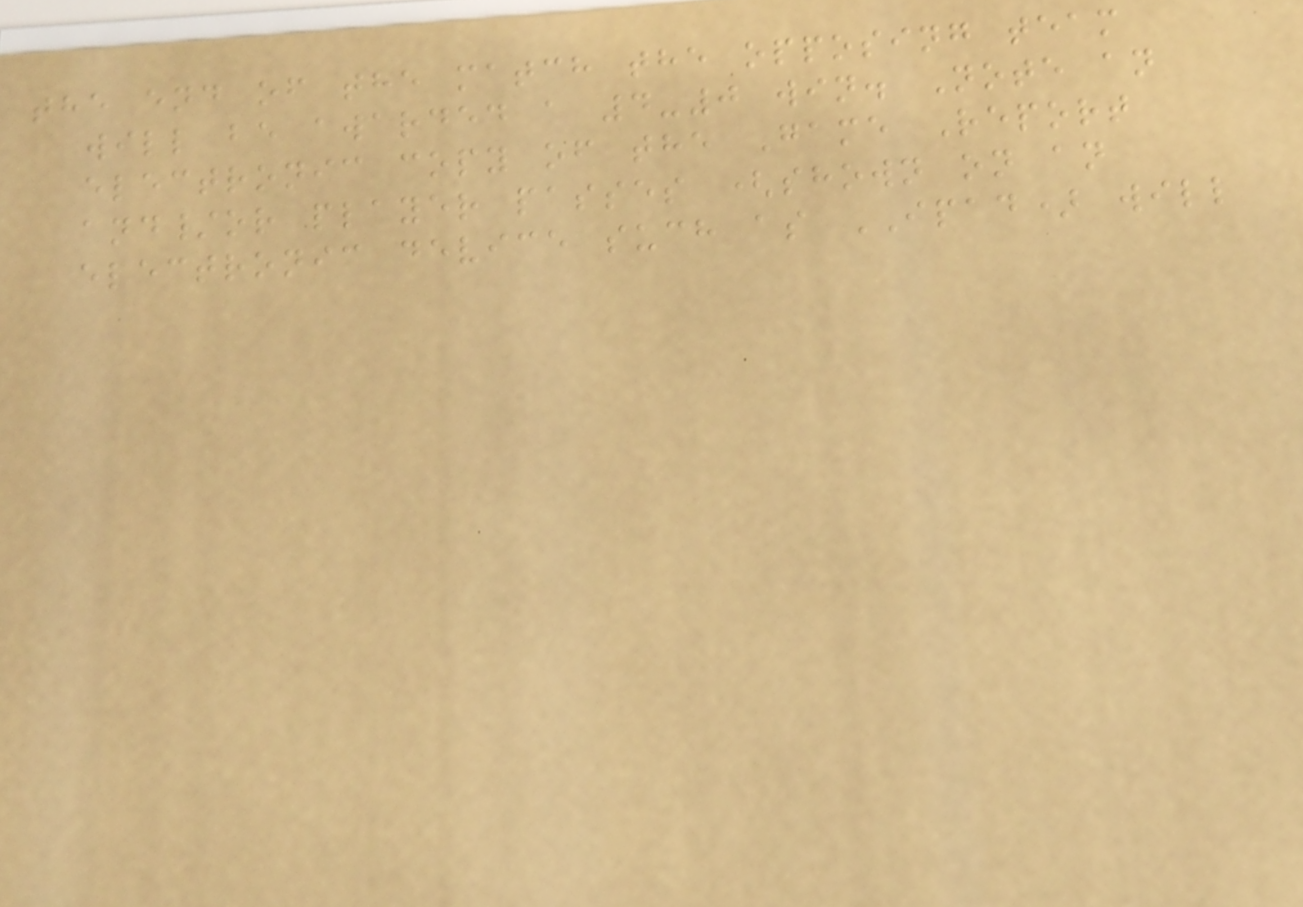the end of the match the opposing team
will be awarded a 4-0 win. Note an
electronic copy of the Game Report
and/or player passes (shown on an
electronic device such as IPAD) will
